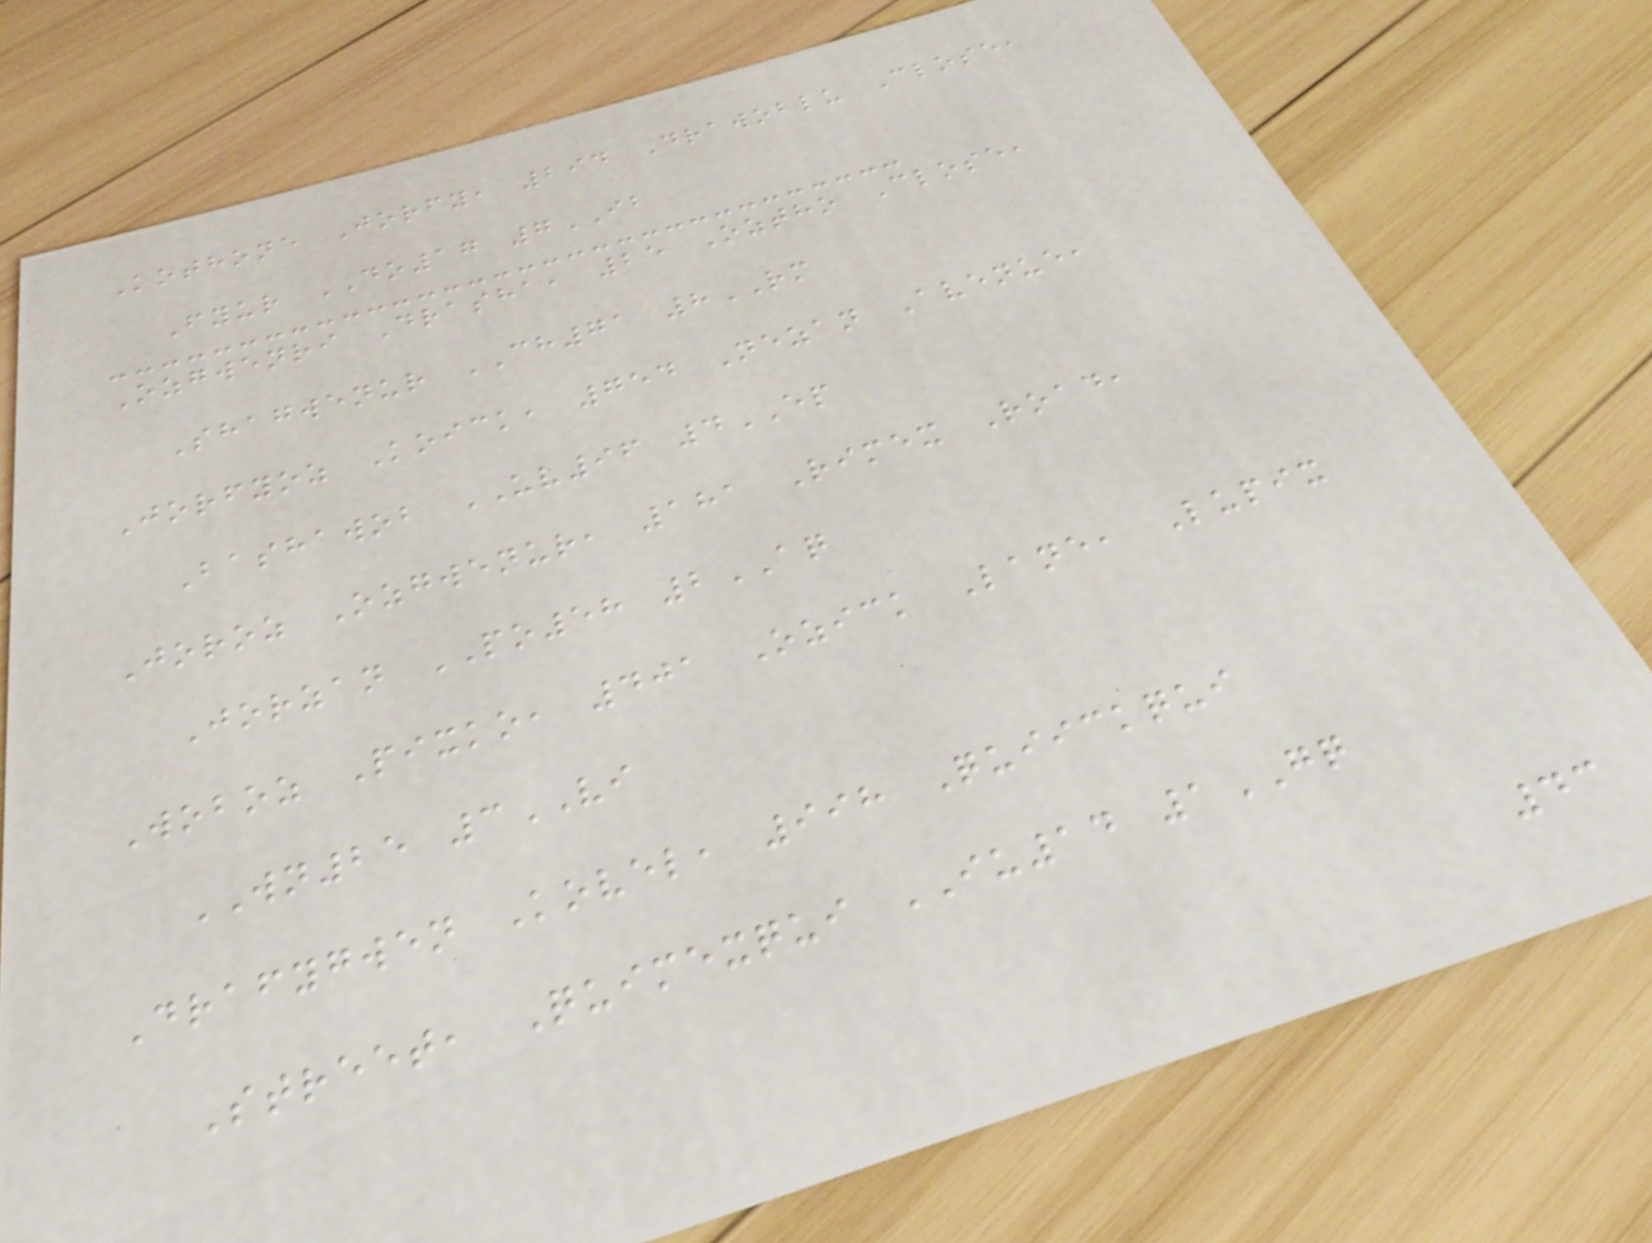Kothone Jorfy, 294 Drawoblu Close,
Fyur DO17 7IB
Ozgwenri Drasha, 25 Oztho Close,
Shagwenur CH71 8RM
Jorfyoz Koick, 754 Nezan Avenue,
Bashawob UV96 4EP
Joroz Ozgwenur, 181 Rimex Road,
Jorzan PO58 2AQ
Woboz Pixko, 401 Ozick Lane, Lupix
WN25 3VI
Drafygwen Kovel, 998 Quiickqui
Street, Quimexqui IU14 1GQ
43
